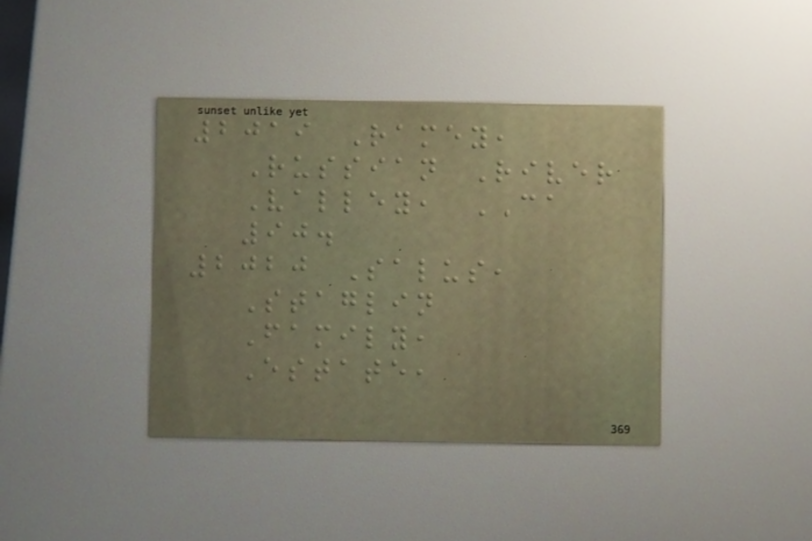2019 Ramey,
Russian River
Valley, CA
90.
2020 Salus,
Staglin
Family,
Estate,
